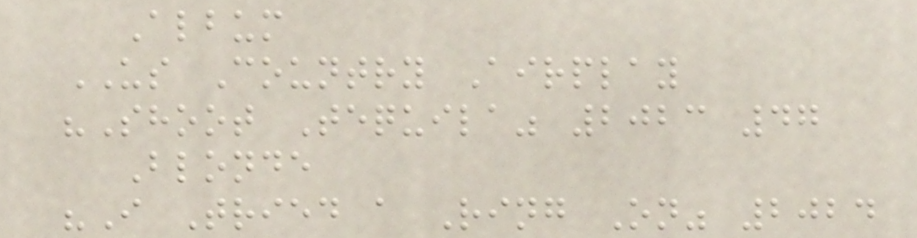Album
US Country Airplay
"Shoot Tequila" 2023 47
Blonde
"I Tried a Ring On" 2024
